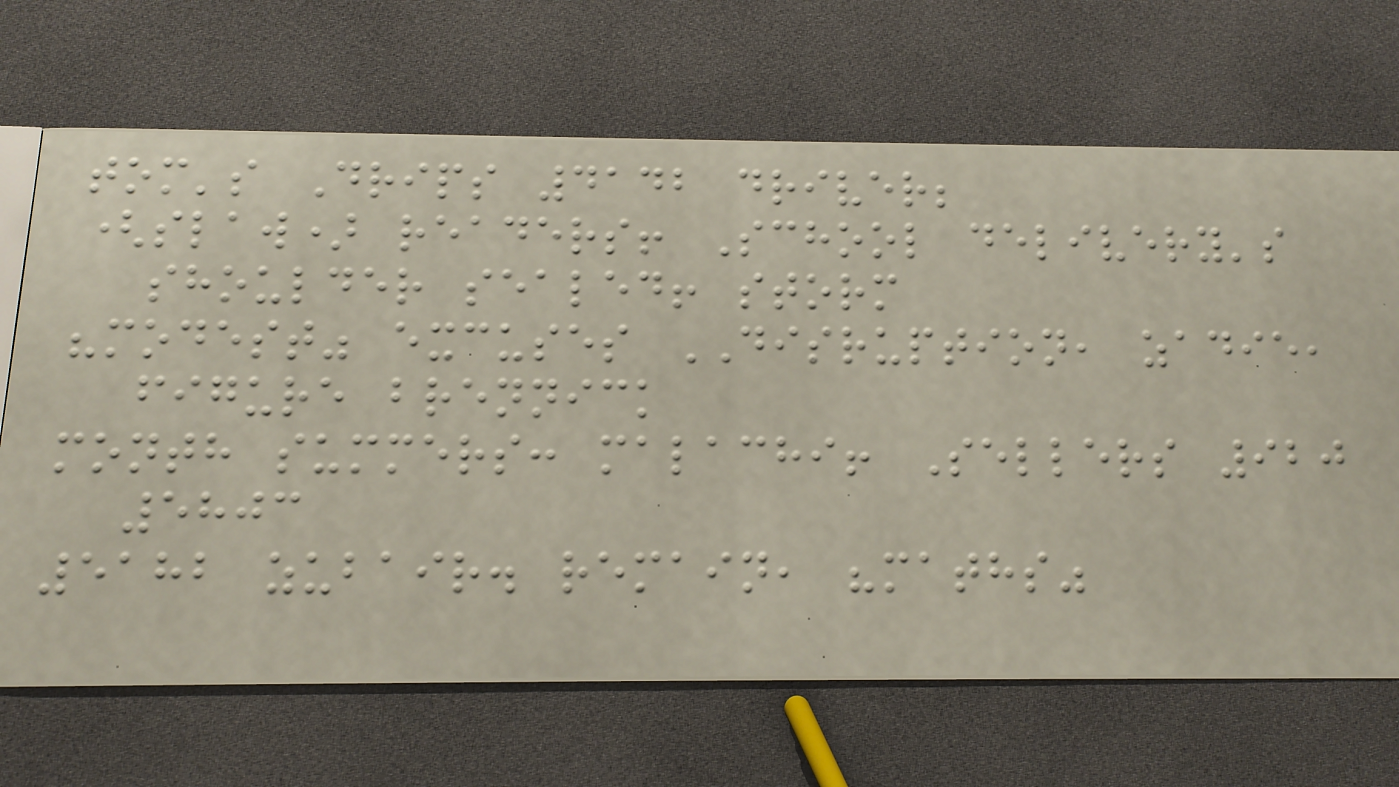tom's Drips 4142 driver;
(slaw) readers! School delivery's
shoulder sealed! storm
"modest" excuses DISRUPTION, zadie,
figure brennick
month summers: malachi! Sellers 920
5803
5182 zubair. remain, "maths"
